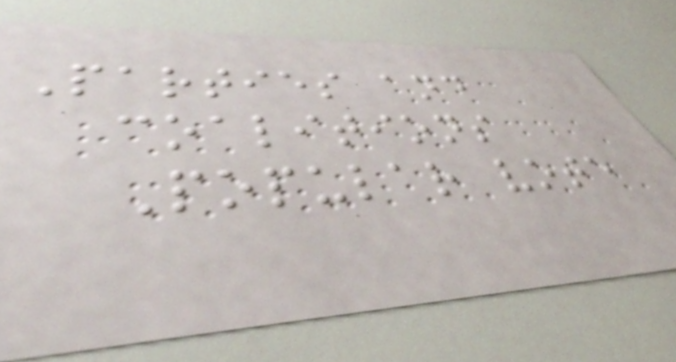Parties and
coalitions
Popular vote
